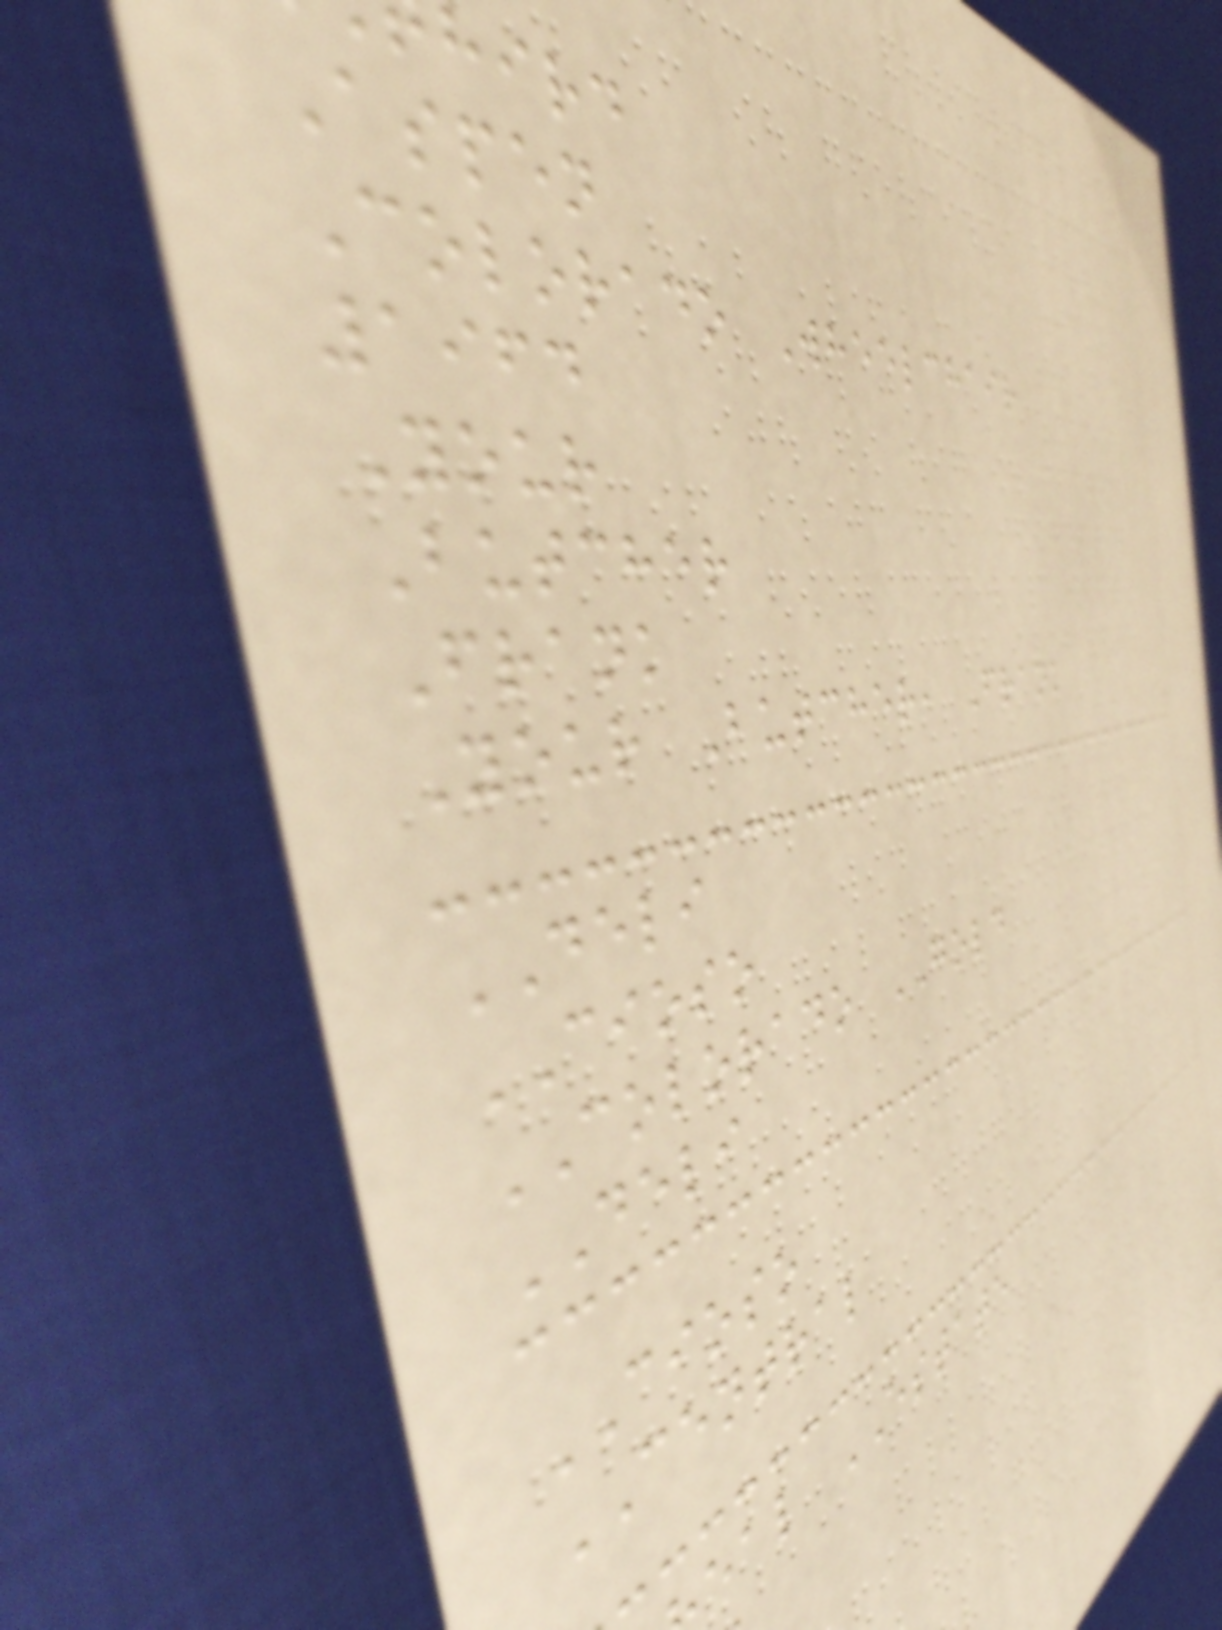hird
Aspen
Colorado Wheelchair
1964
Your
Butcher
Frank
Your Butcher, Frank
DELI
CIOSO
COLORADO GOLD
DELI
CIOSO
CENTRAL
eal ESTATE
